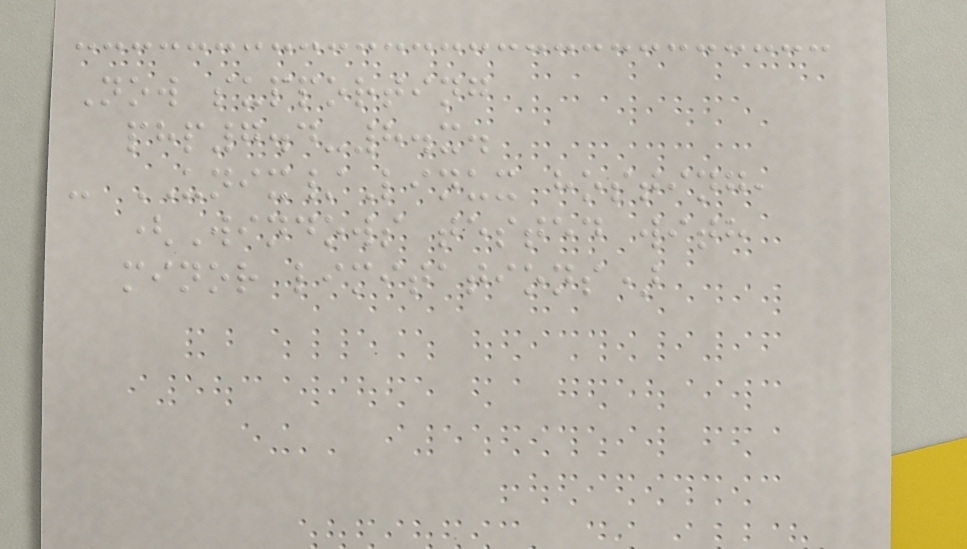Now supporting
php7.4-8.x.
- UNIX/Linux hosting,
(Windows tested with
minor limitations)
